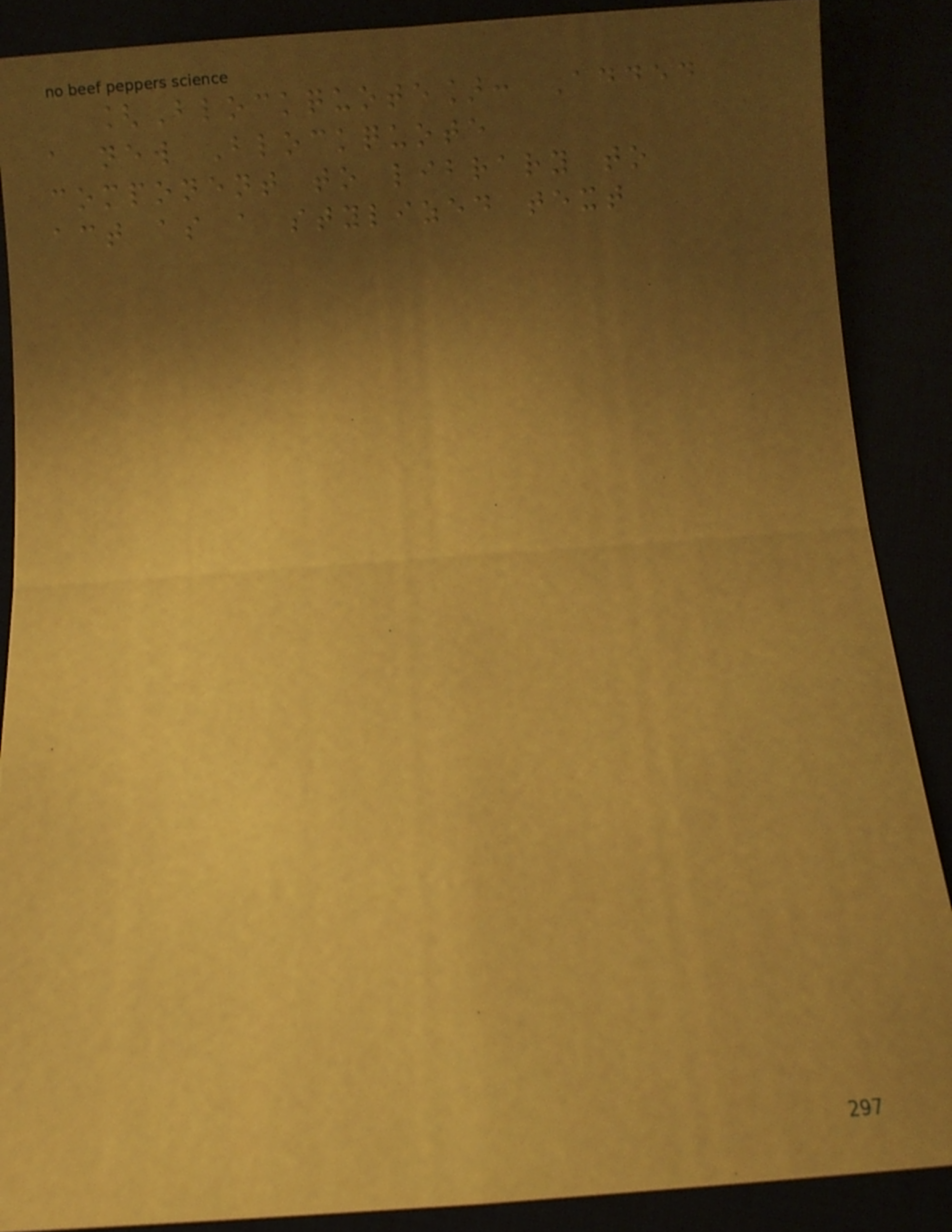[Blockquote]: Added
a new Blockquote
component to library to
act as a stylized text
